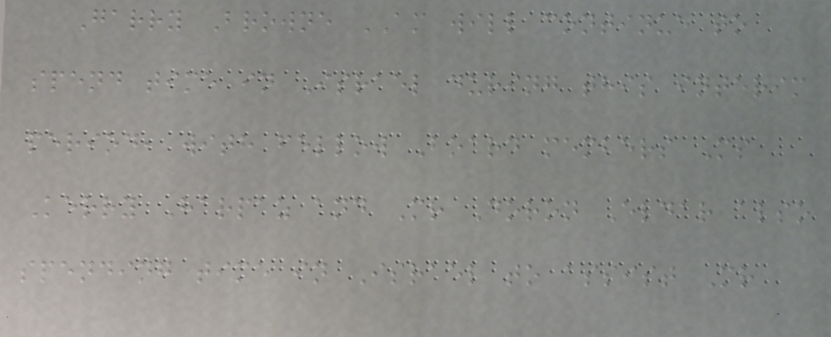Garry Browne AM will continue to
spend time in Israel during this interim
period, with fellow Board members Ms
Kerry Harpaz and Mr Doron Eldar also
spending time in Israel to assist Mr
